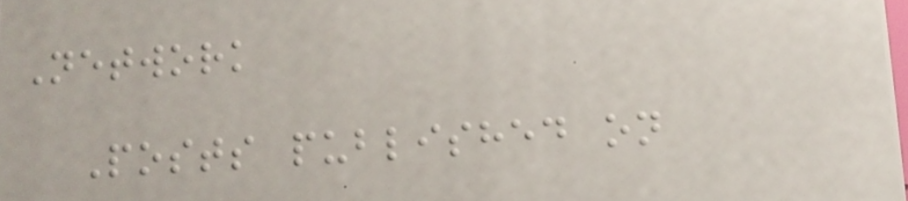Network
Posts published on
